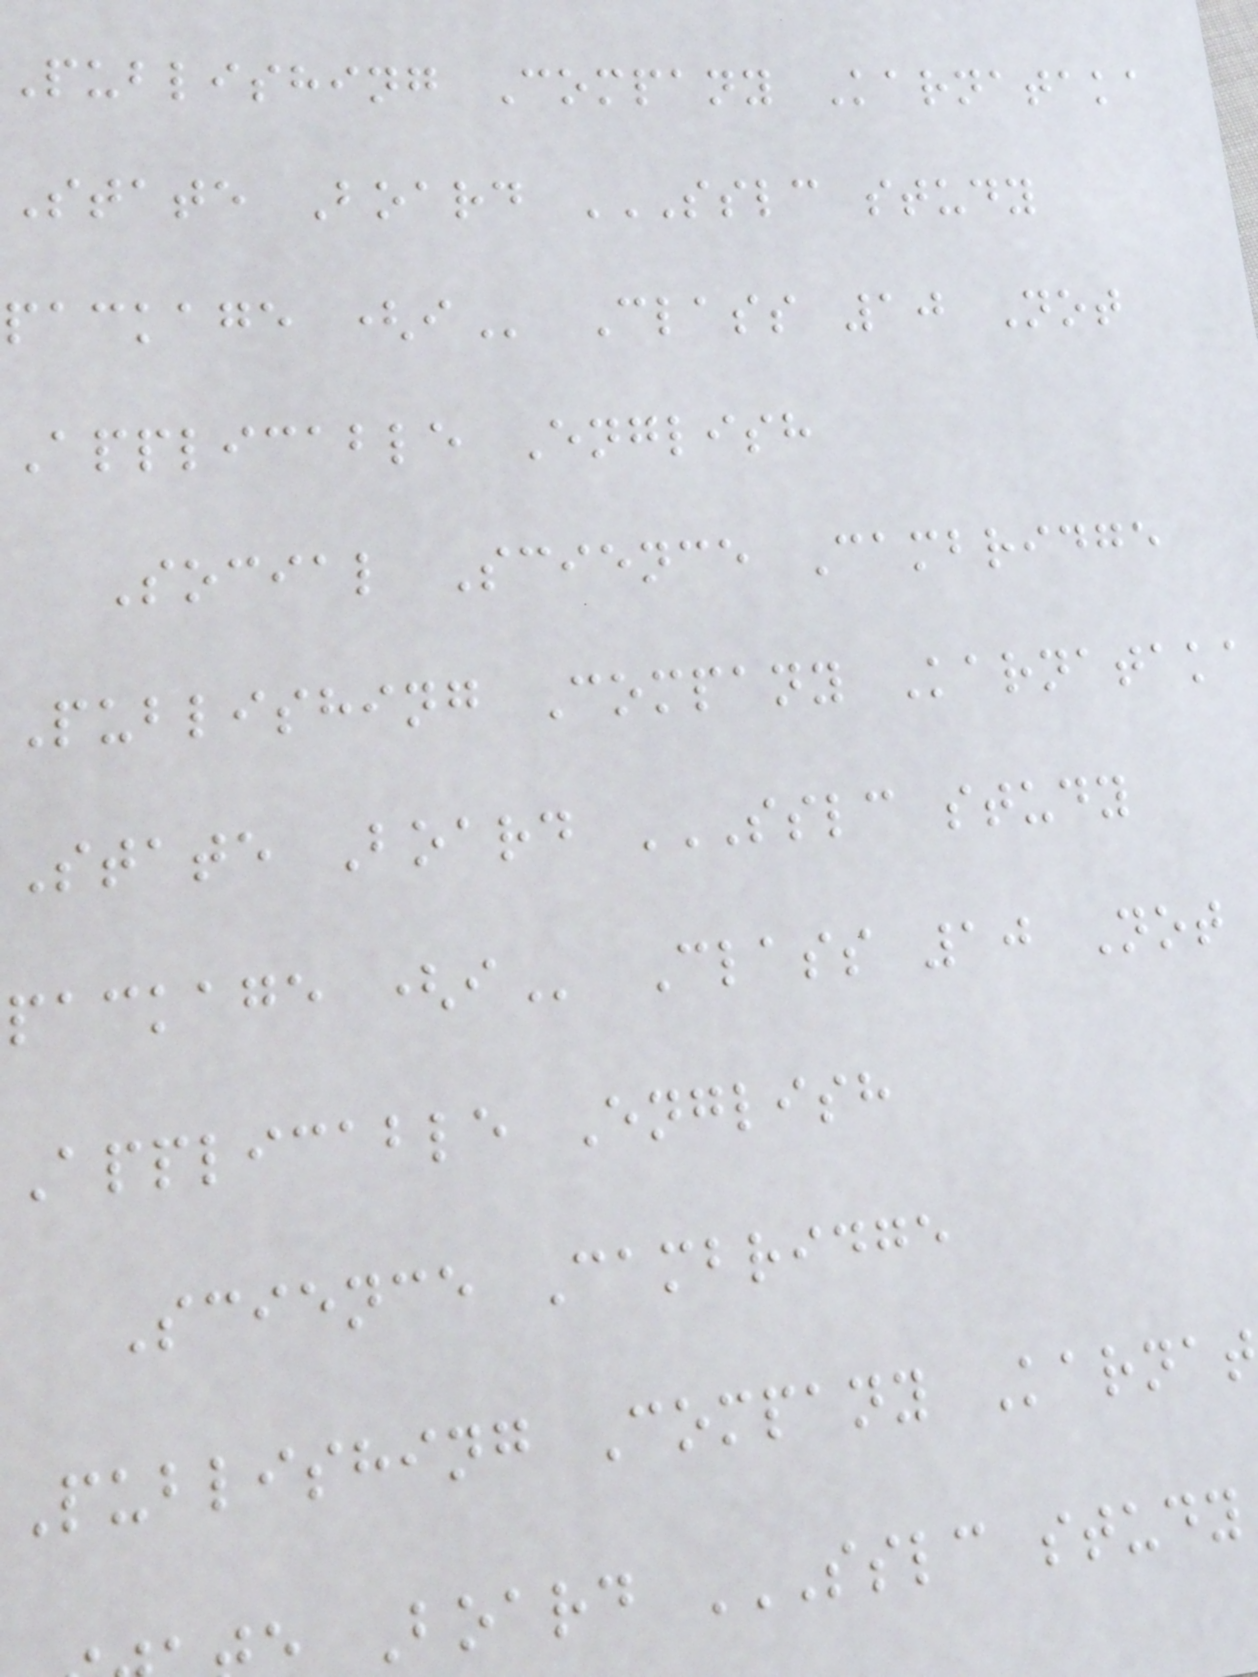Publishing Company Karnataka
State Board SSLC STUDY
Applicable English
Social Science Cambridge
Publishing Company Karnataka
State Board SSLC STUDY
Applicable English
Science Cambridge
Publishing Company Karnat
